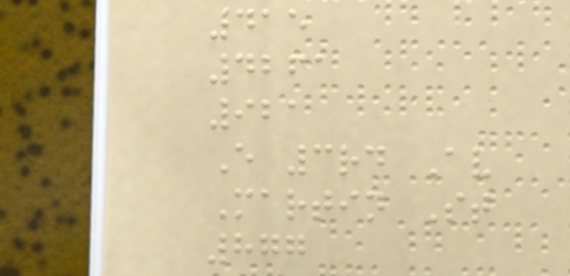415
4261
921
E 3rd Av
Martin St
877
